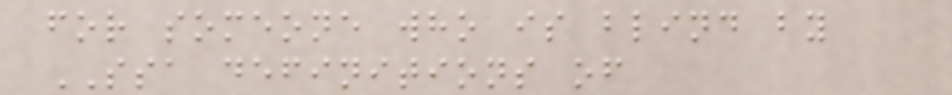for someone who is blind by
SSA definitions of
